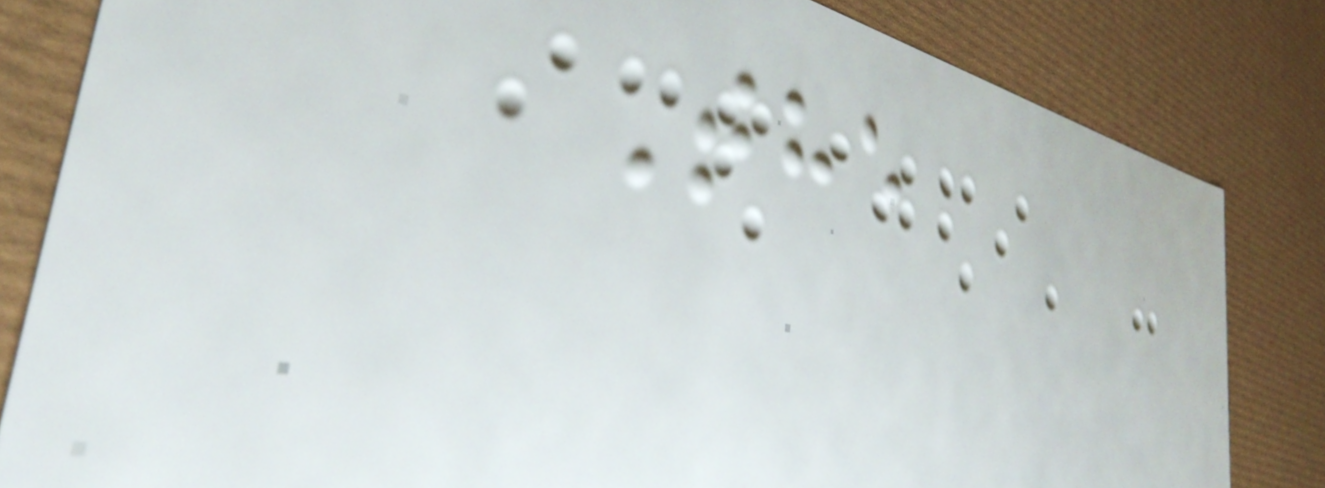The
